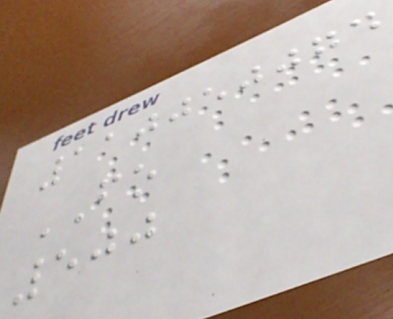110050074
FO
500
